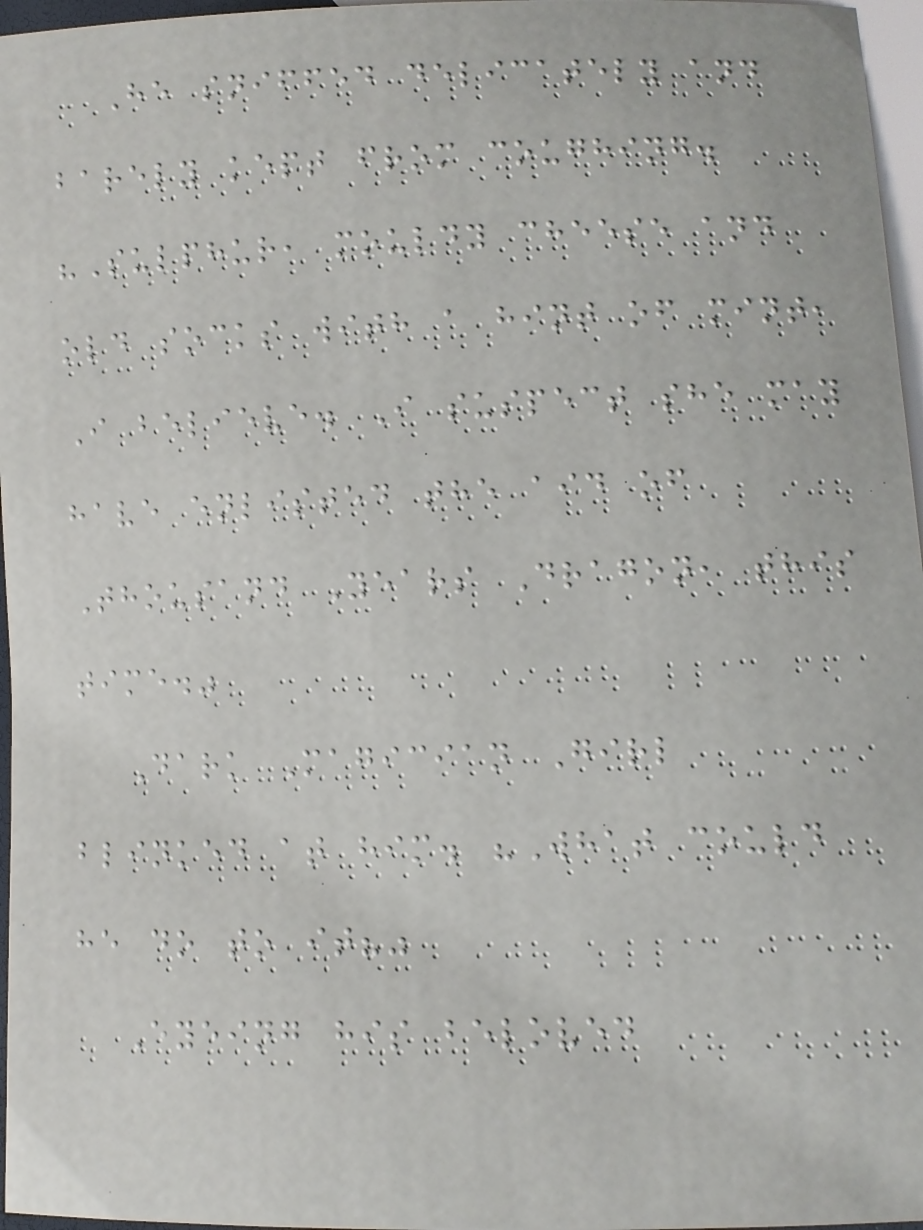He sniffed delicately and
barely kept from coughing.
"Sulphur, mouldy cheese and
old socks with a hint of mint,
I believe. I suspect she may
have enlisted the aid of
Thousand Years Dragon, this
time."
Dark Magician Girl
blinked at him. "What could
he do to it?"
Eyeing his beloved
